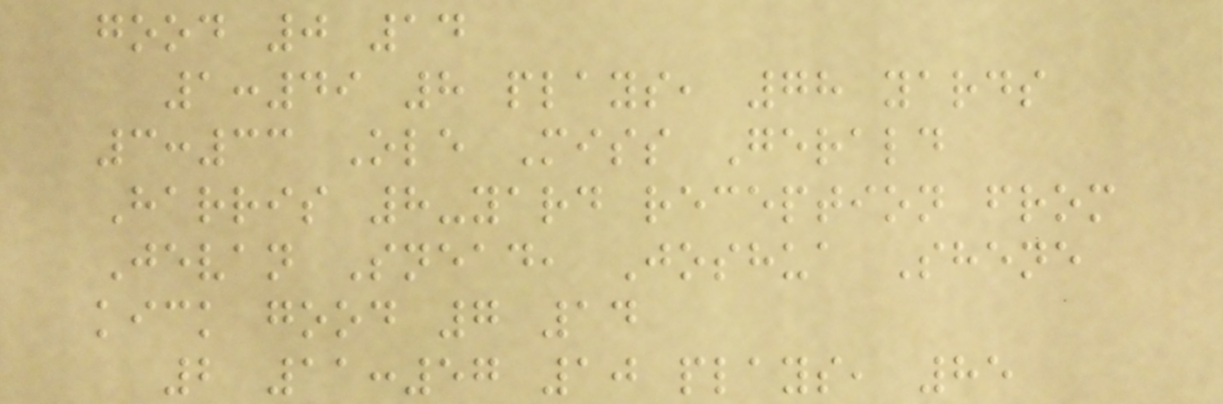good 0 14
1:49 8 plays, 78 yards
3:33 Ole Miss Gerald
Harris 8-yard reception from
Jevan Snead, Joshua Shene
kick good 7 14
2 11:57 10 plays, 85
